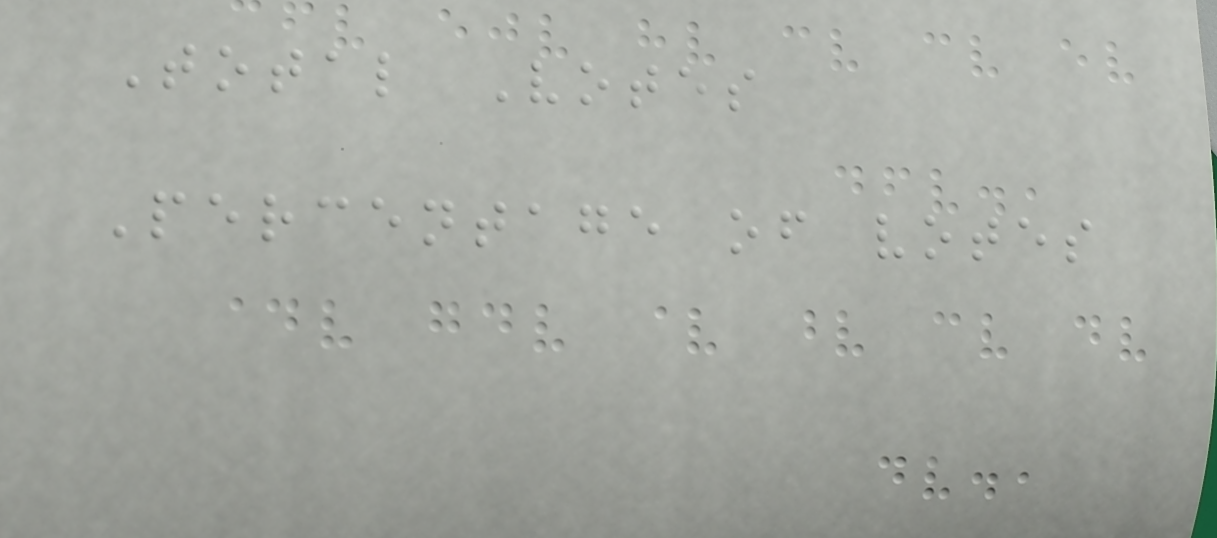Total Votes
Percentage of votes
